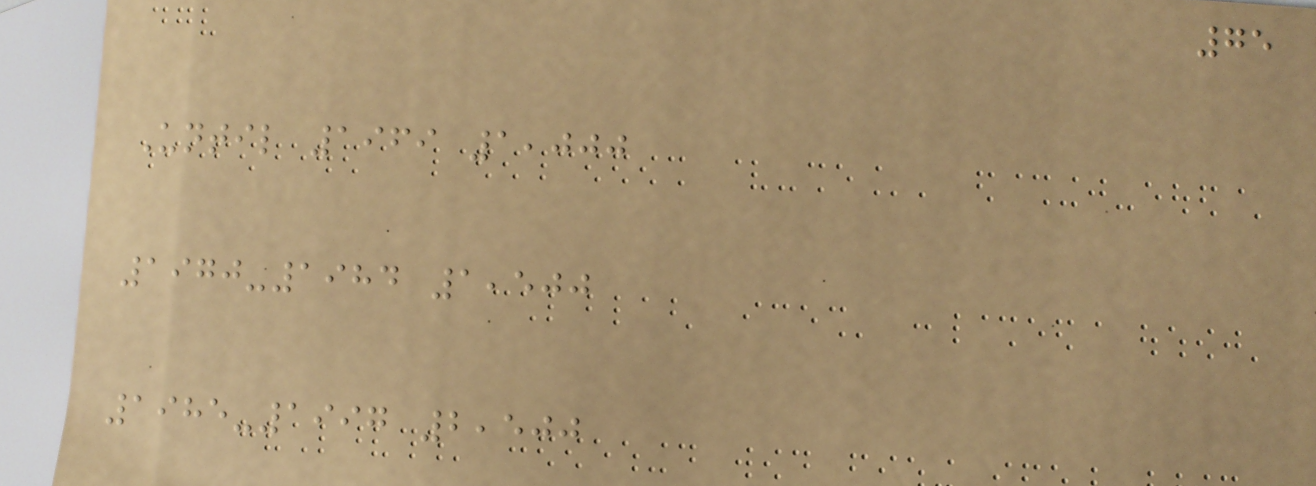75
Until 1969 1,000
1970-1984 1,500
1985-1997 2,500
